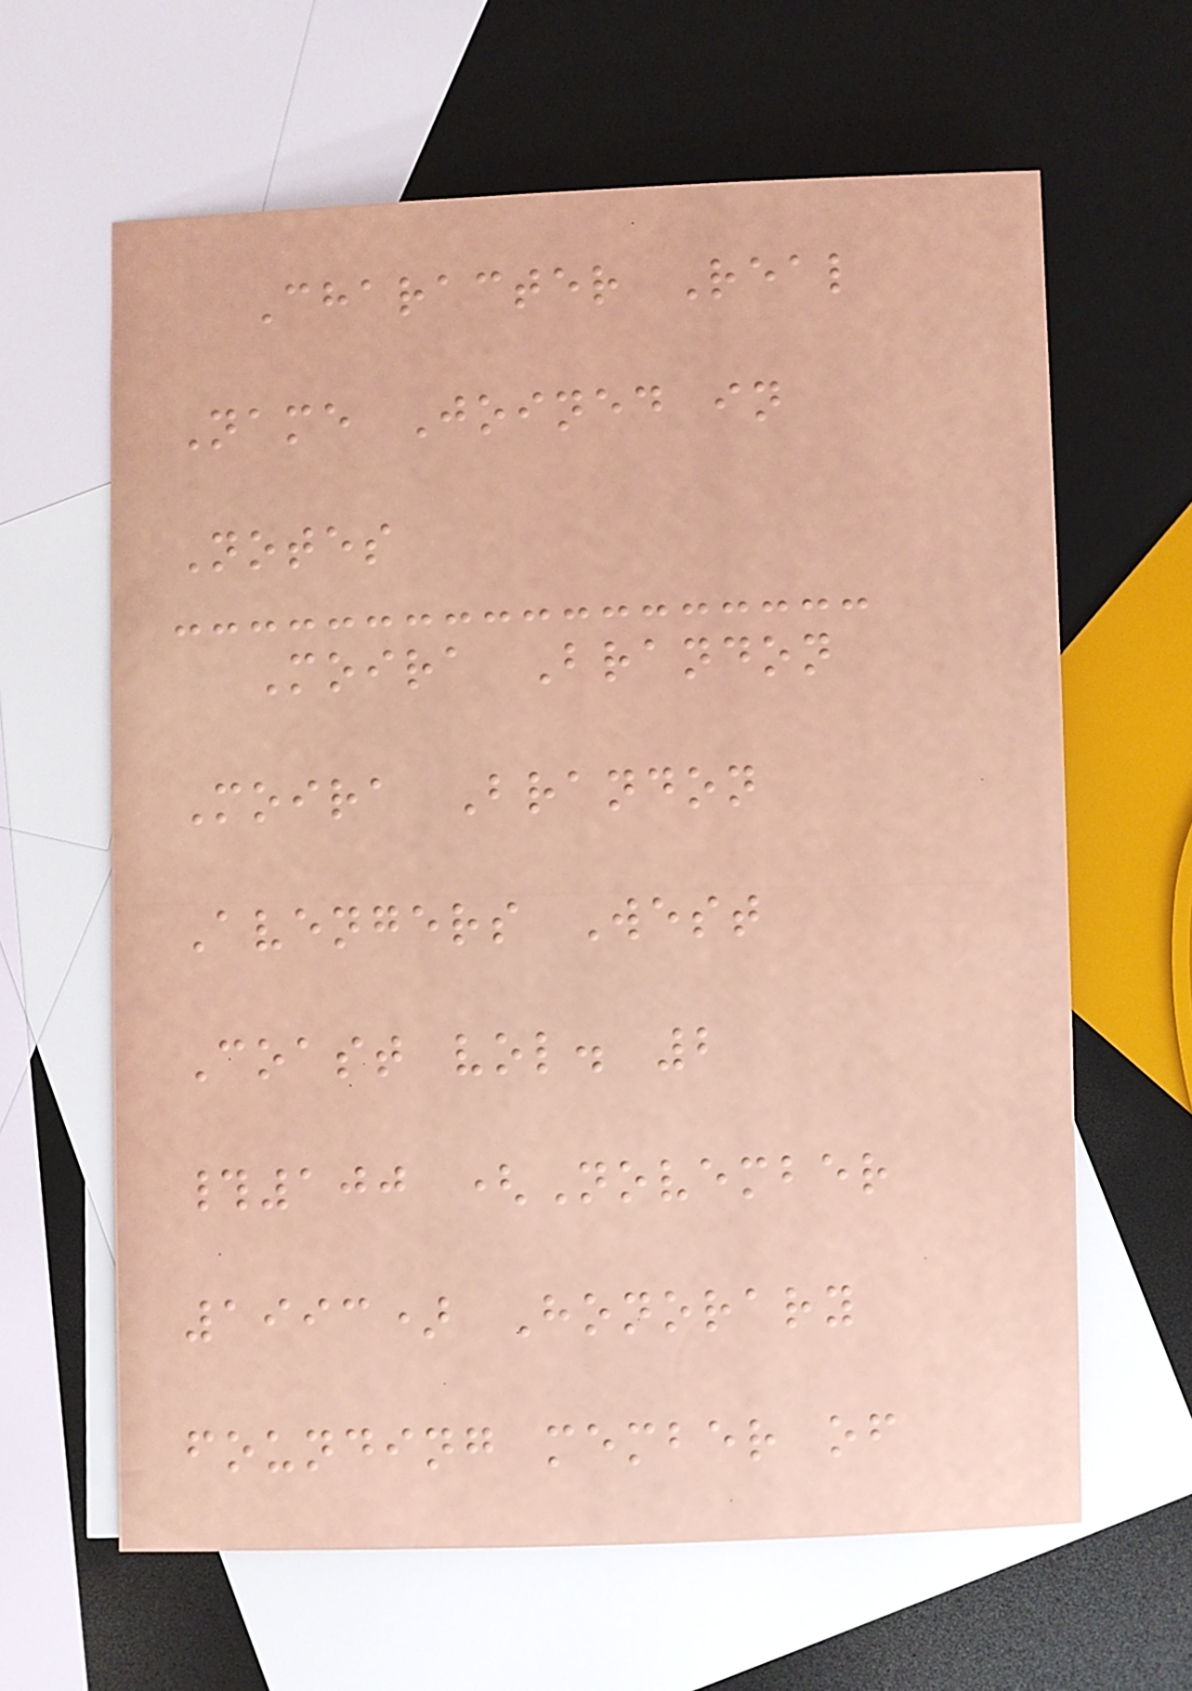Character Real
Name Joined in
Notes
Moira Brandon
Moira Brandon
Avengers West
Coast vol. 2
#100 (November
1993) Honorary
founding member of
